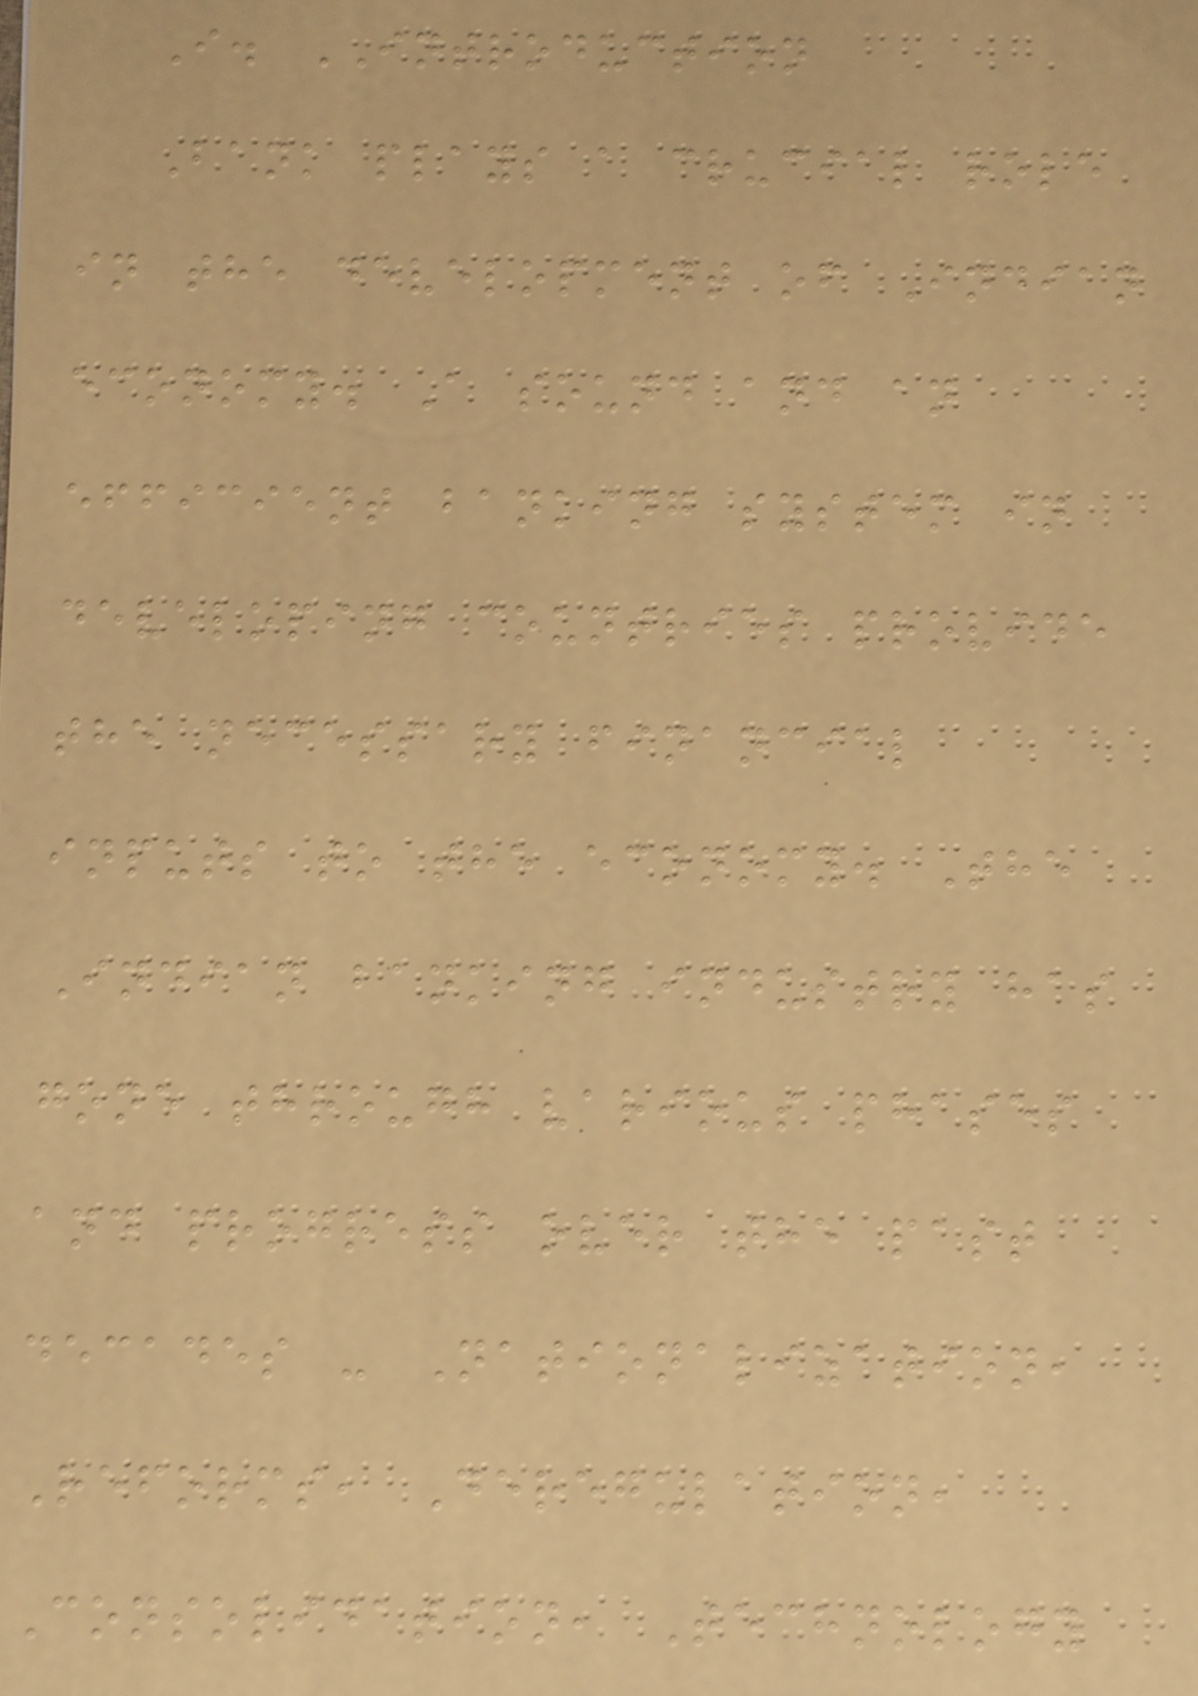I. INTRODUCTION
Bank plays a crucial role
in the development of Indian
economy. A sound and an
efficient banking system in
developing countries provide
the necessary financial
inputs to the economy. The
Indian banking industry has
gone through various phases
and progress over the past
decades - Nationalization,
Reforms, Deregulation,
Consolidation, Technology
